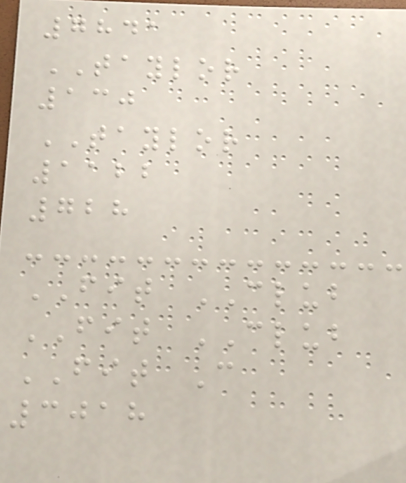7841
TAYLOR
130
TAYLOR
1122
728
FIT CLUB
FIT CLUB
FIT C
3018
